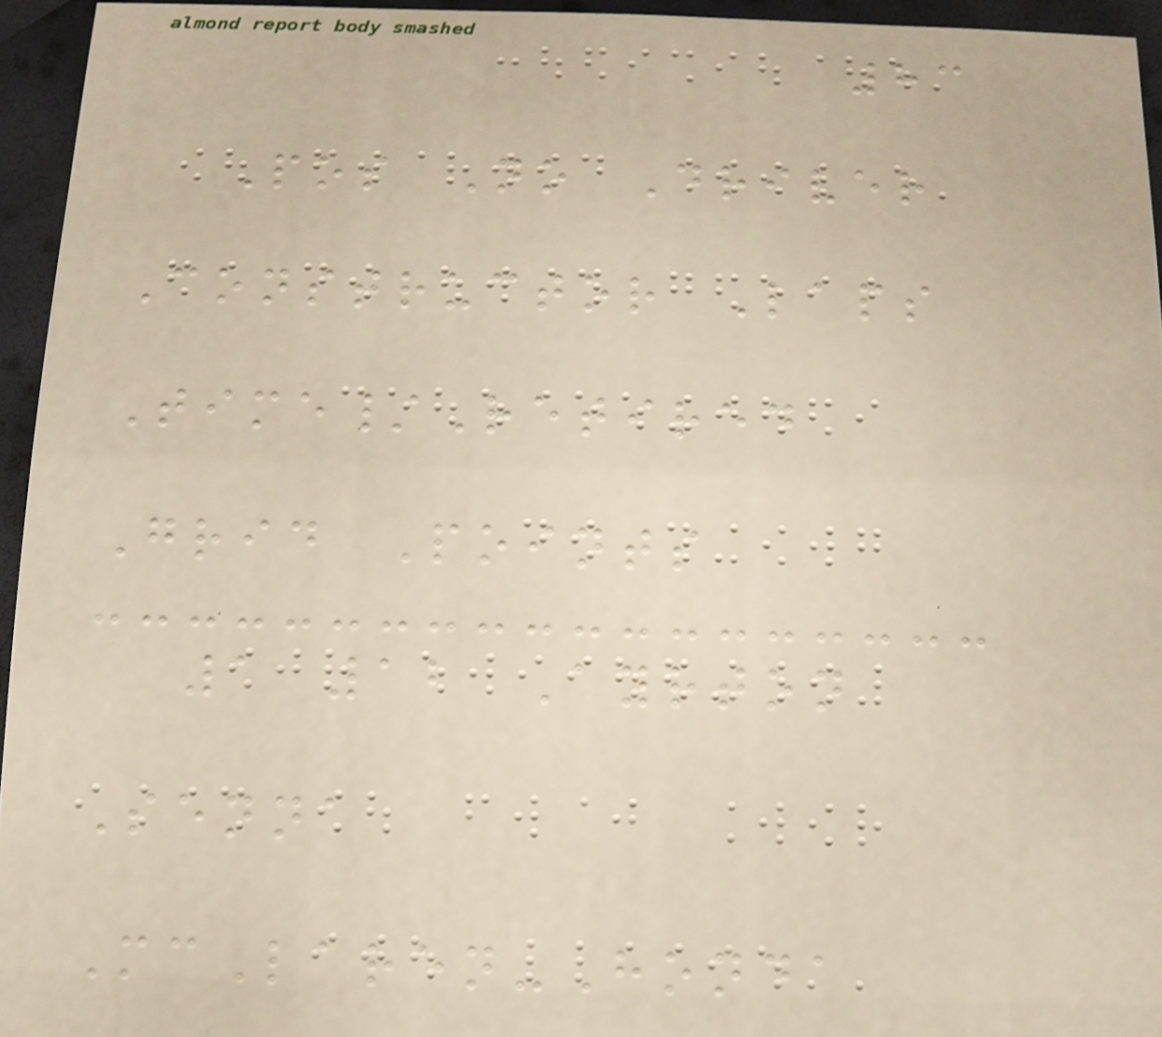83
Pos No Driver
Constructor Laps
Time/Retired
Grid Points
1 12 Ayrton
Senna
McLaren-Honda
